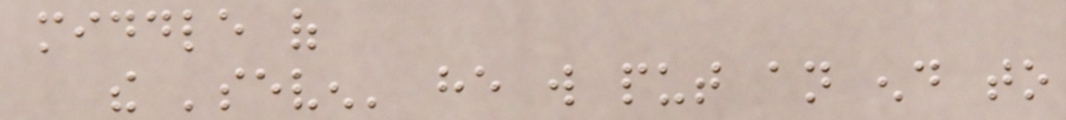middle of
the 'seven' he will put an end to
